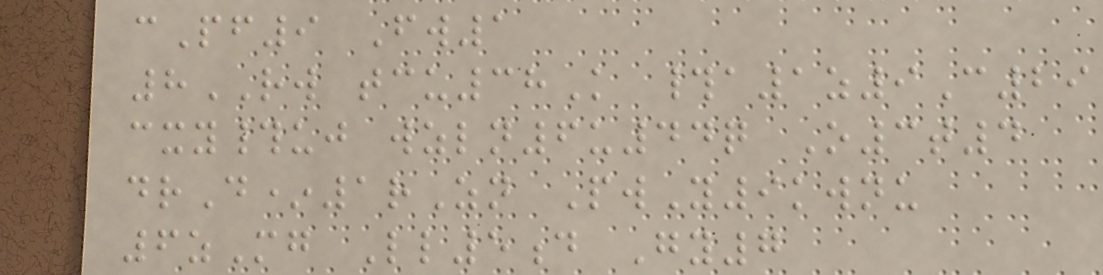cPf9 Fw1
8RW tcu38K #a1z9C29
cxy#uj wzln6u44q O3t4
drD*1rZn PwY9kwnu
6zMg Ll5d Gy7
